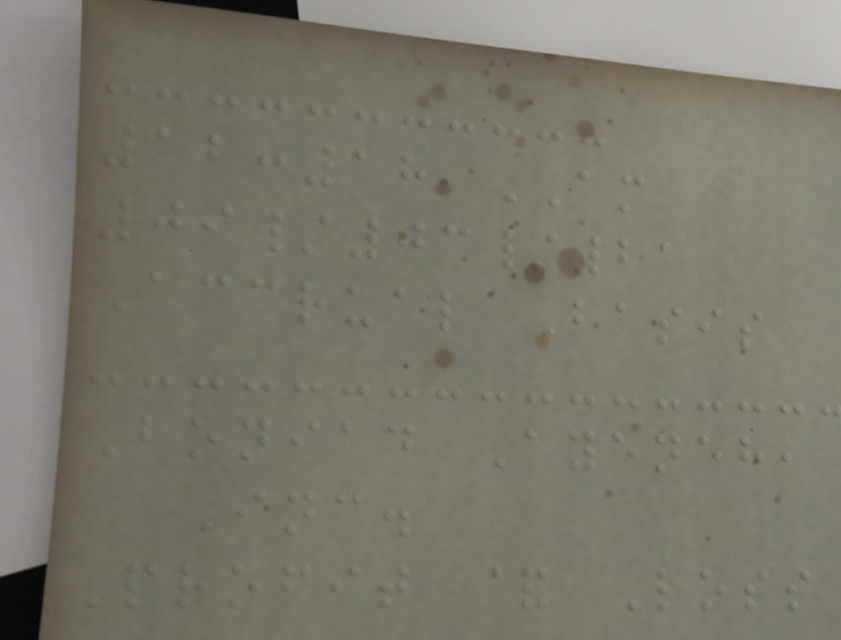12:18 AM
09/03/21
Accrual Basis
Boniad Ayeneh,
Inc.
Profit & Loss
